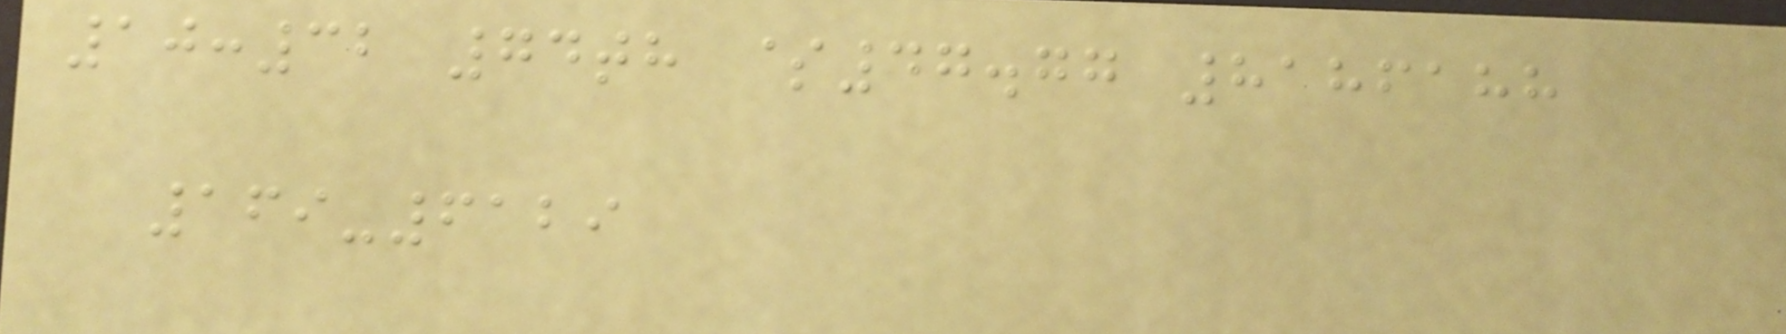10:32 74th $47.77 8186188
169-6129
